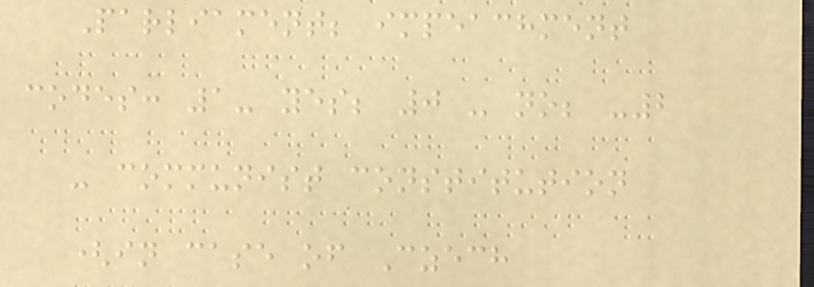Parliament; impeachment
codes: 1- yes; 0 - no; -2
- communist constitution
(in case of Czech
